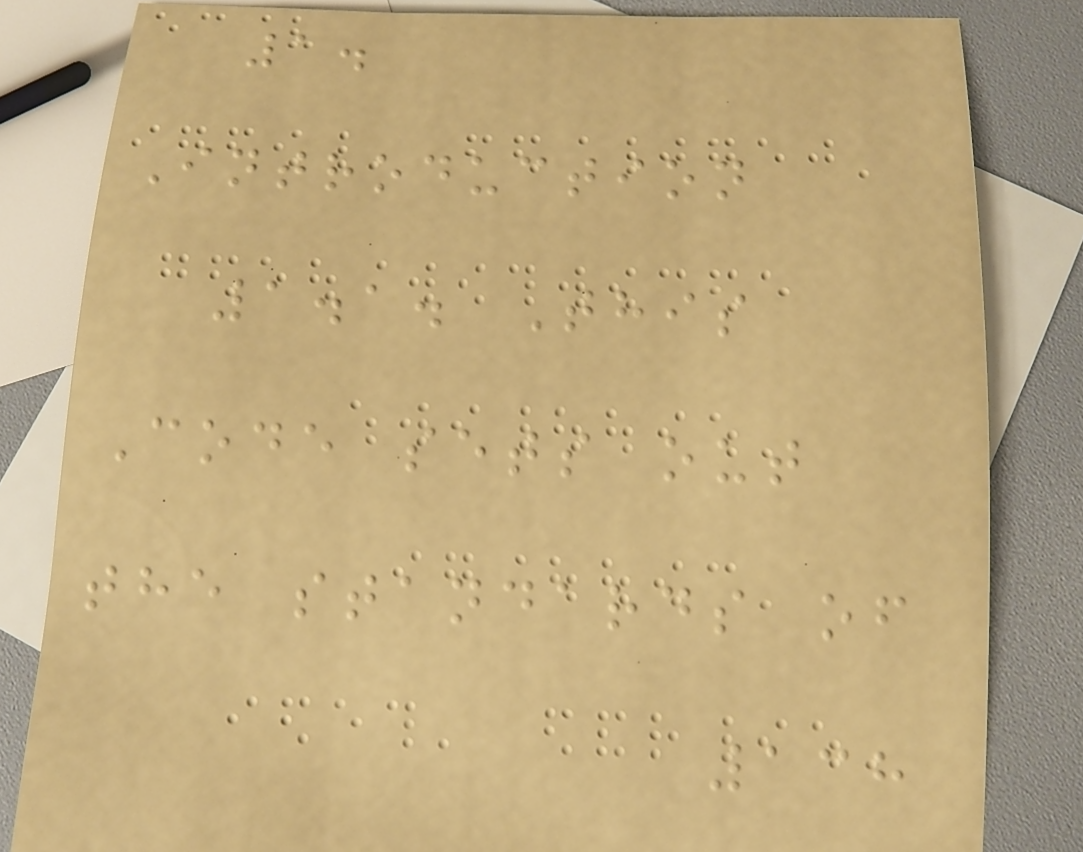1.
Introduction
1.1. This
Code sets out
the standards of
138
